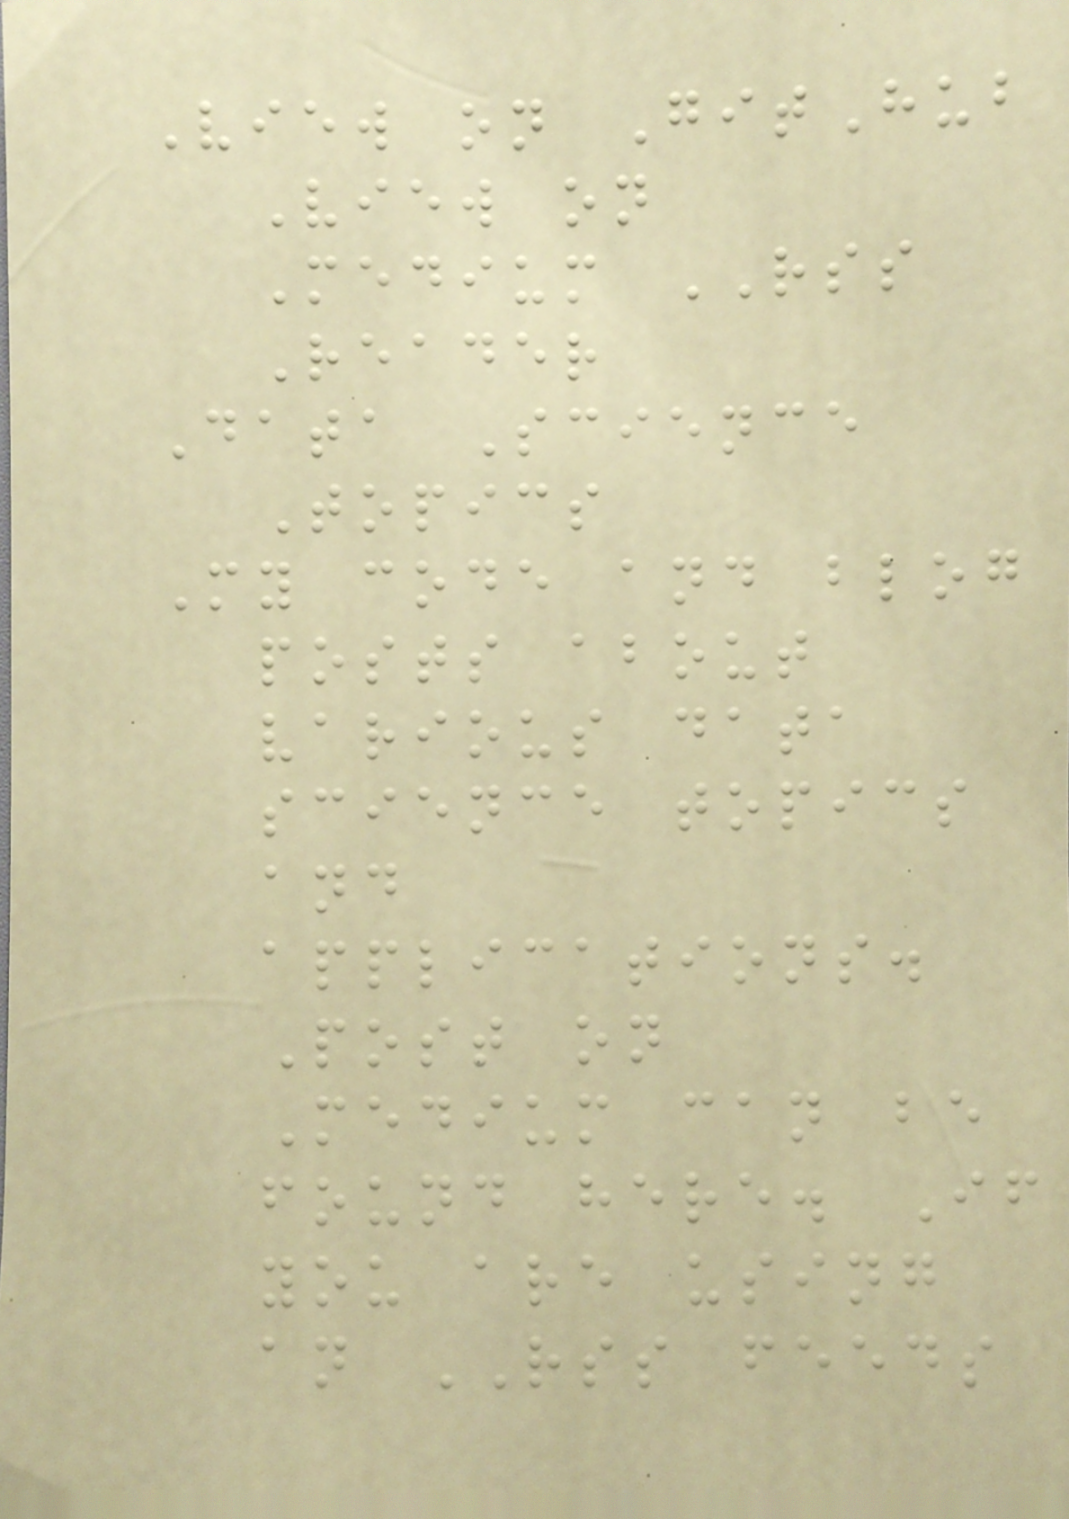View on GitHub
View on
Medium RSS
Reader
Data Science
Topics
My code and blog
posts about
various data
science topics
and
applications.
Post on
Medium can be
found here. If
you are using
an RSS feeds
